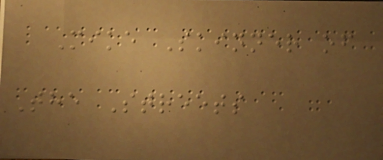Mike Skinner of
The Streets
